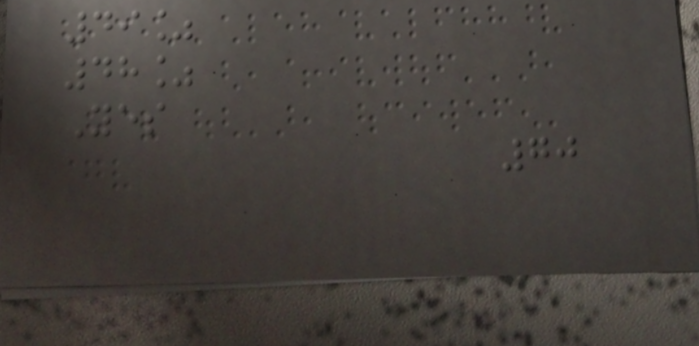49%
48%
Yes
70
